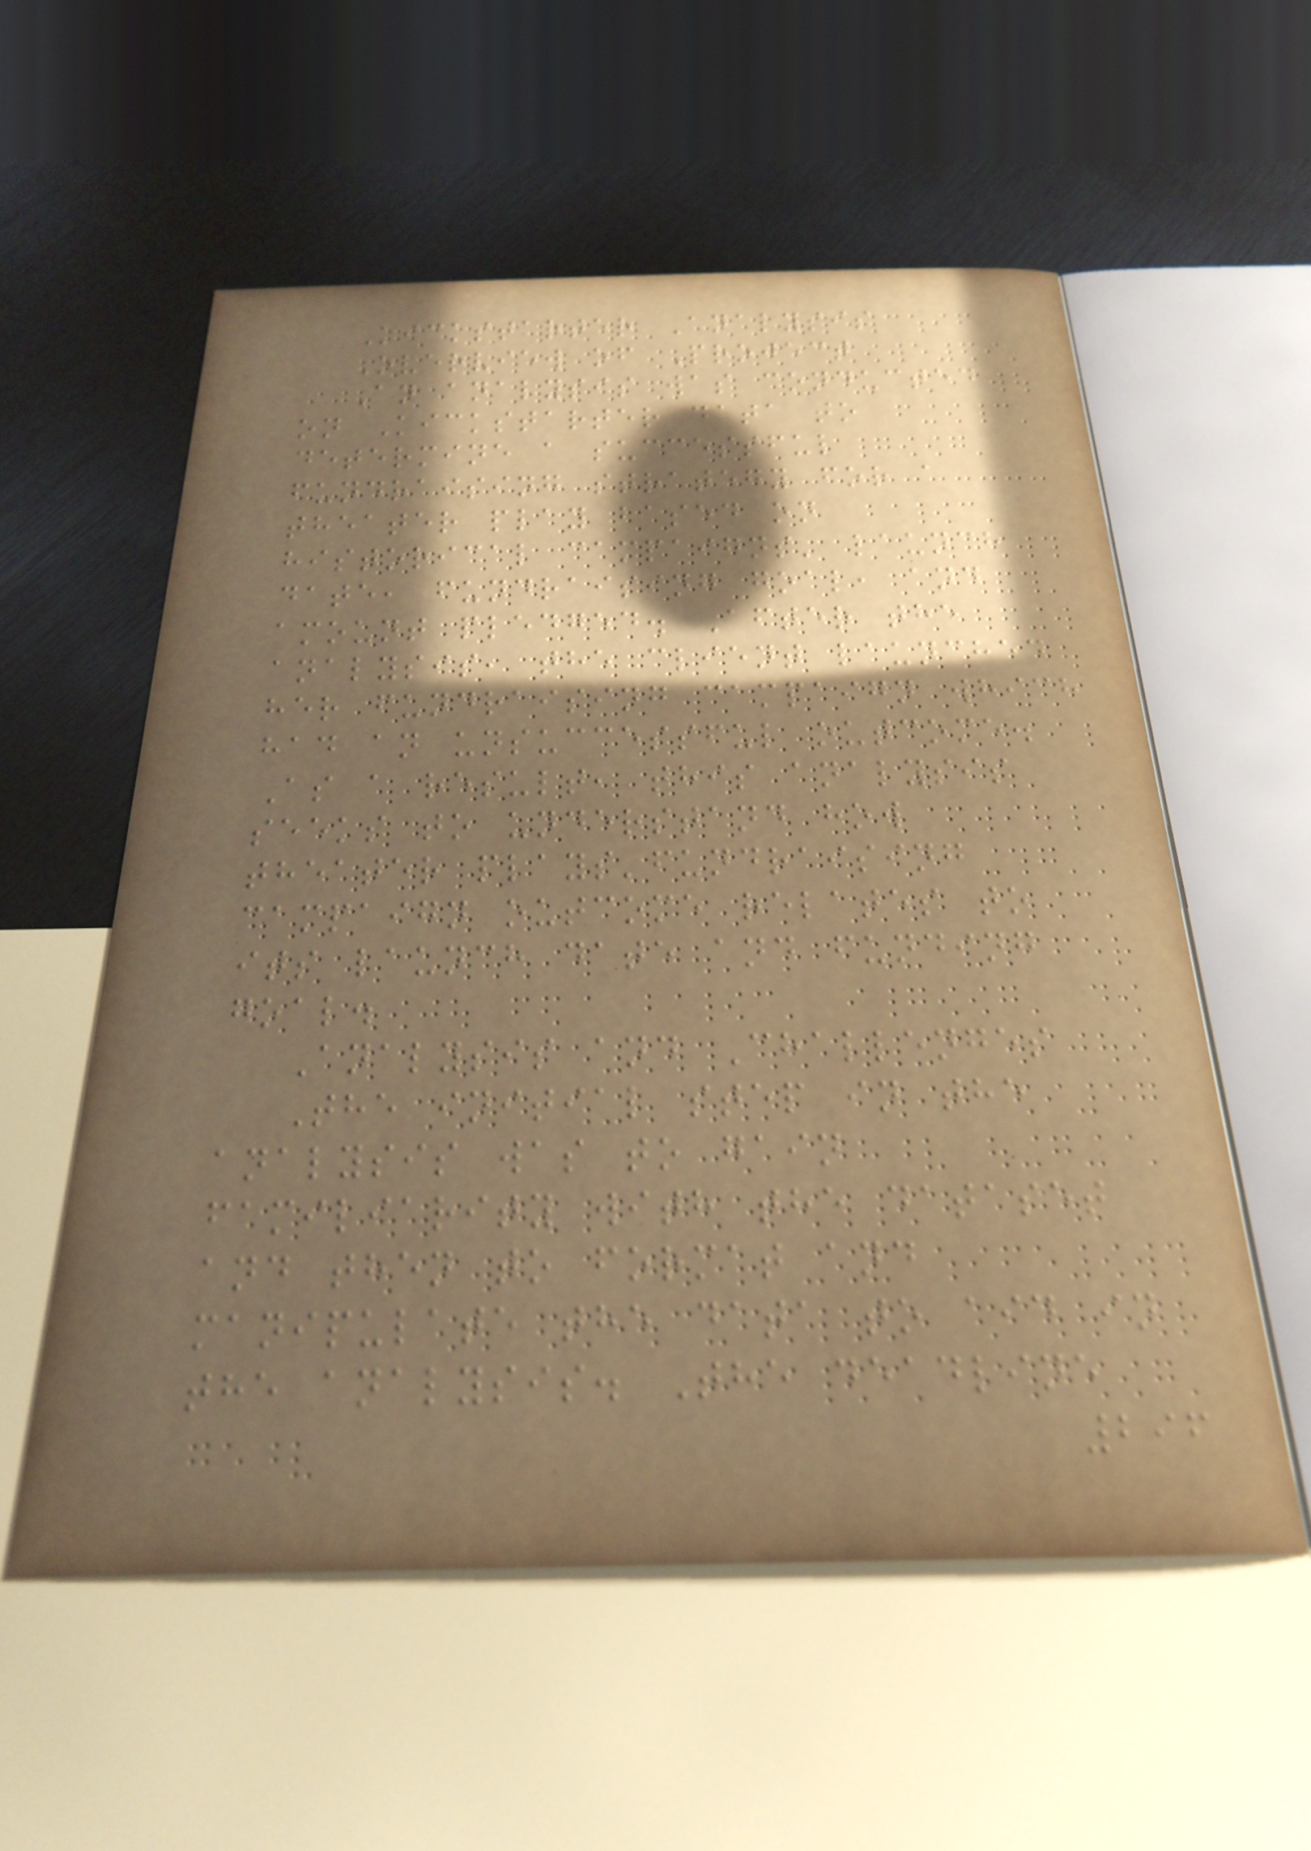Kickstarter Analysis
Overview of Project
An analysis was conducted
on Kickstarter data to
determine a successful
fundraising strategy for a
theater play based on
historical campaigns' launch
date, fundraising goal, and
amount pledged. After the
analysis, the client launched
her fundraising campaign which
had an unsuccessful outcome.
As a result, this analysis
seeks to understand how
theater plays'fundraising
campaign outcome relates to
its launch date and funding
goal.
Analysis and Challenges
The initial step in the
analysis was to gain
familiarity with the dataset
and then to format and
manipulate the data to aid in
the analysis. The deadline
296
